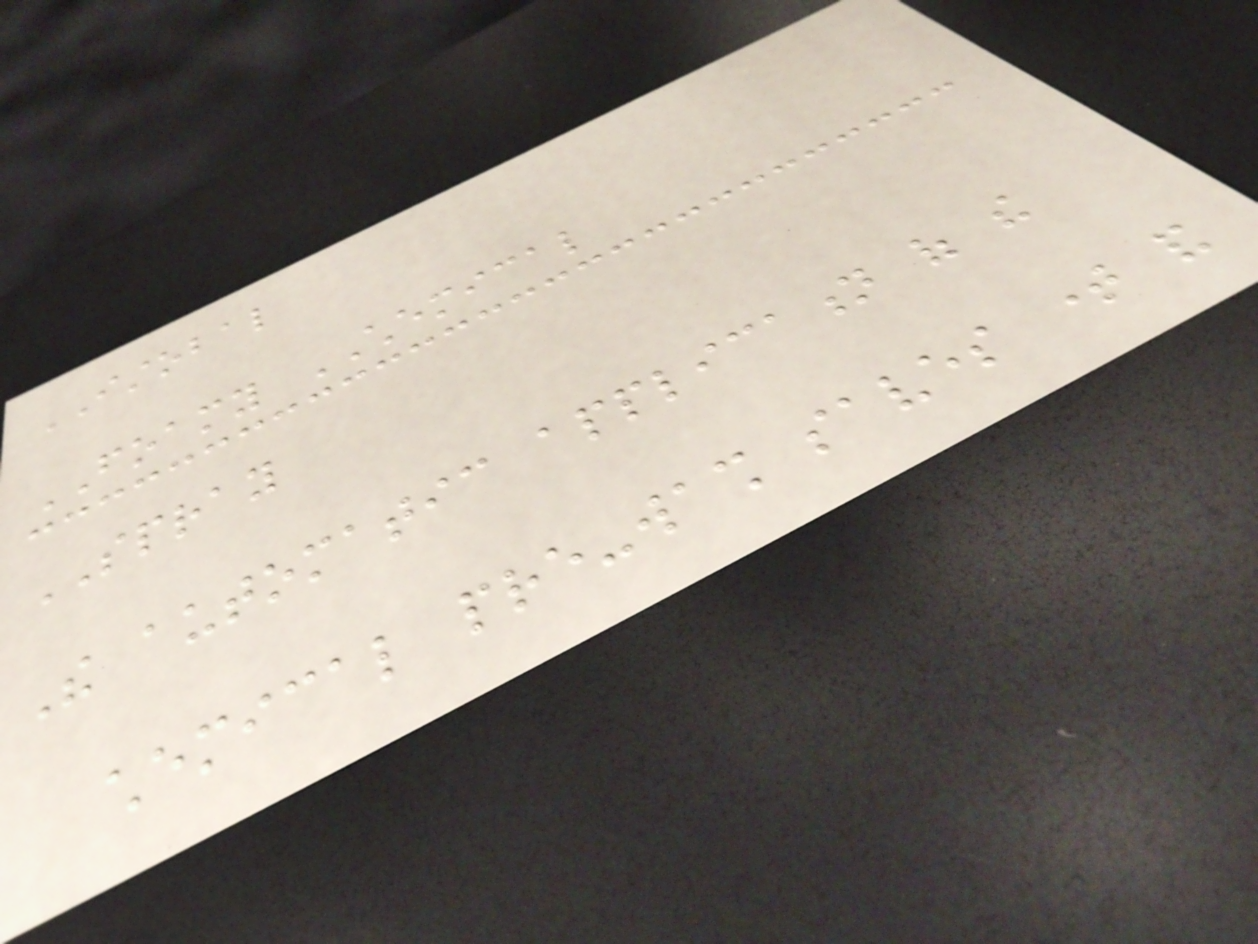ISTOBAL
FOAMY CHEMICAL
SPRAY
The automatic application of the
chemical pre-wash saves time and
